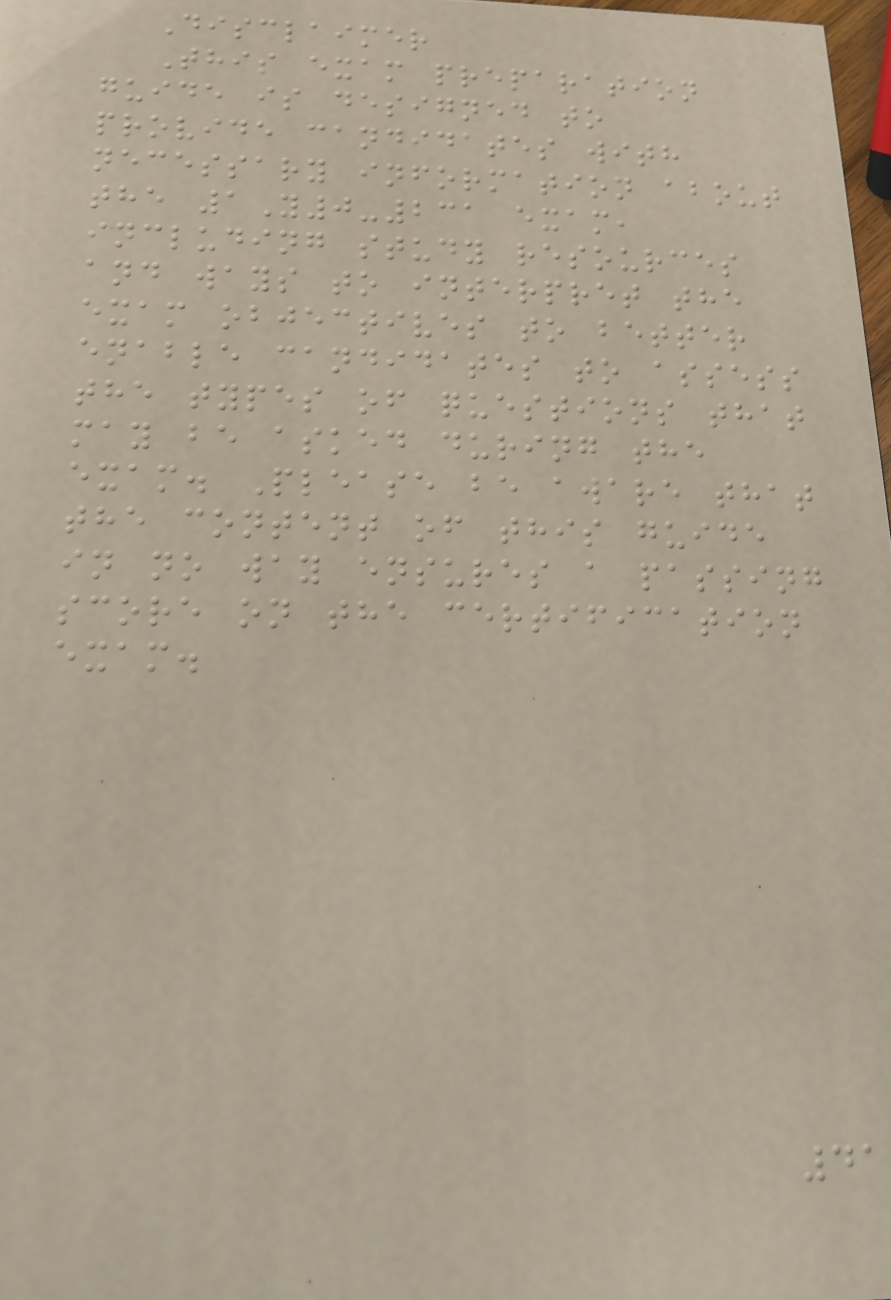Disclaimer
This exam preparation
guide is designed to
provide candidates with
necessary information about
the 1Y0-231 exam,
including study resources
and ways to interpret the
exam objectives to better
enable candidates to assess
the types of questions that
may be asked during the
exam. Please be aware that
the content of this guide
in no way ensures a passing
score on the certification
exam.
41
